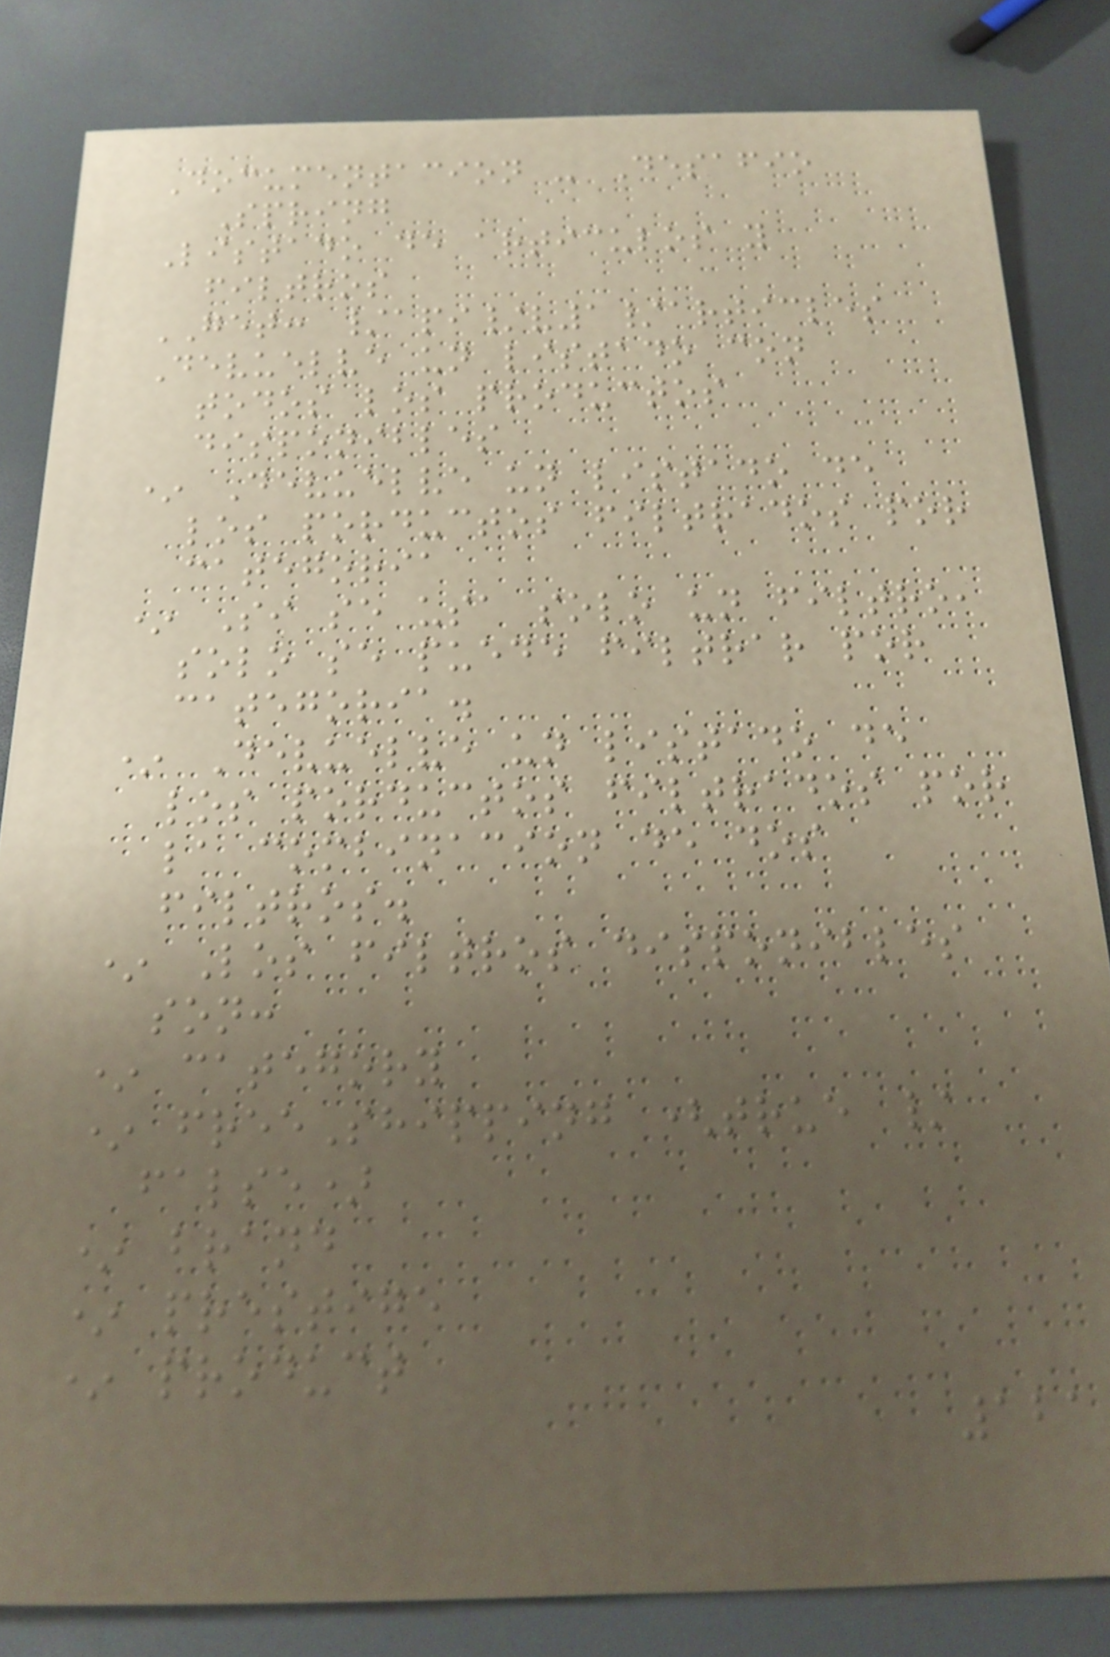Documentacion - Desafio
Spring
Listado de articulos y
filtros
GET: /api/v1/articles
Devuelve un listado con
todos los productos
disponibles
* Devuelve un listado de
los porductos filtrados por
categoria
* Si se usa solo un filtro,
solo se puede filtrar por
categoria.
* Devuelve un listado de
los porductos filtrados por
la combinacion de dos
filtros.
* Los filtros disponibles
son:
* category
* freeShipping (true /
false)
* brand
* prestige
* product
121
